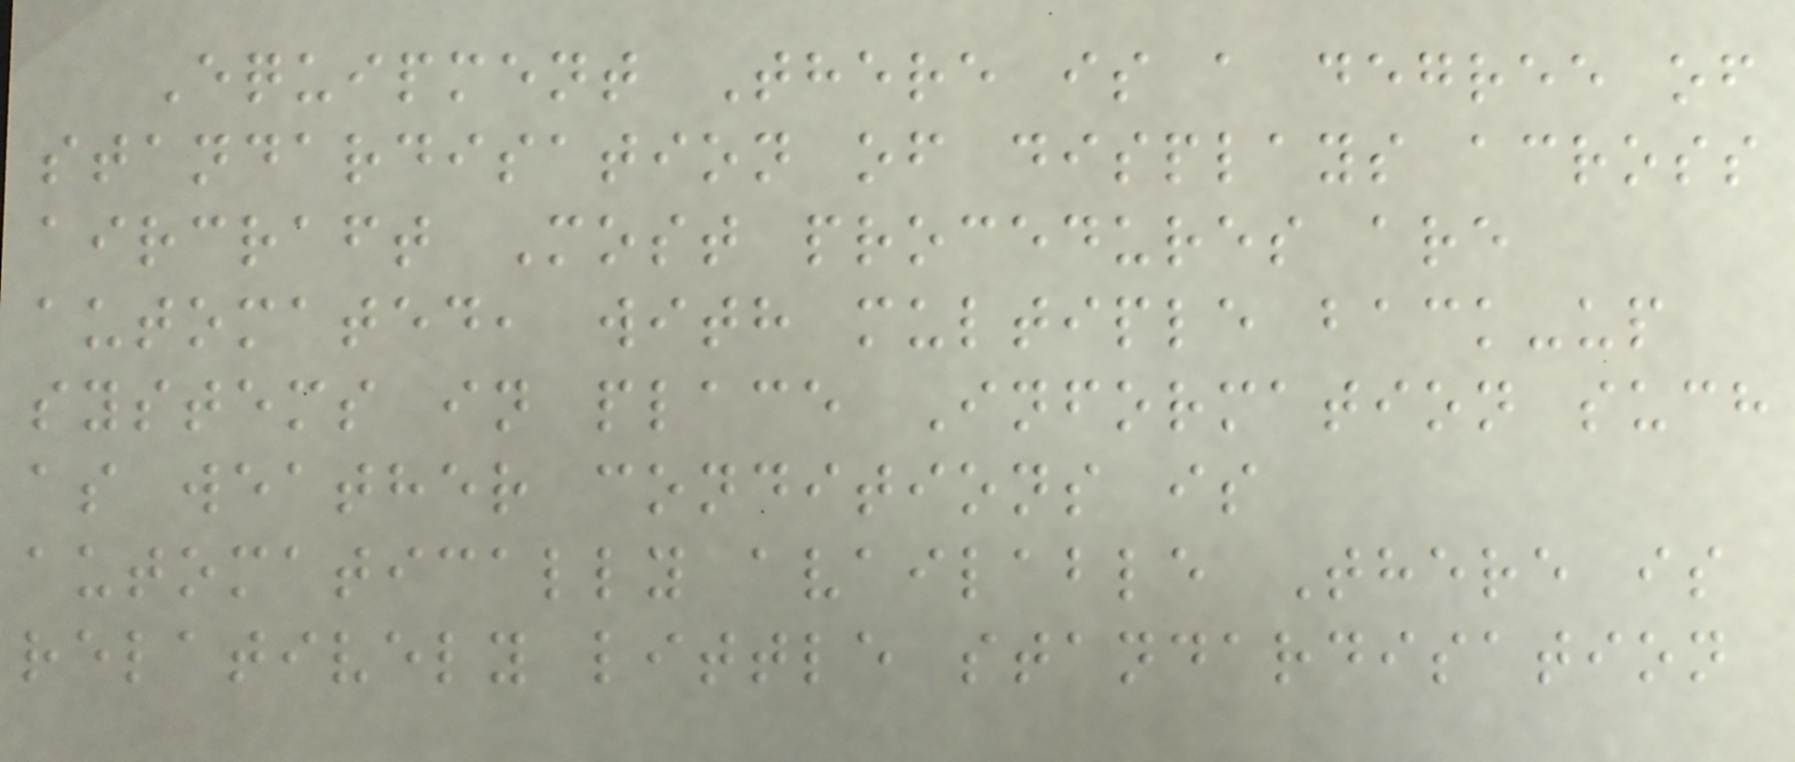Equipment There is a degree of
standardisation of displays across
aircraft Most procedures are
automated, with multiple back-up
systems in place Information such
as weather conditions is
automatically available There is
relatively little standardisation
